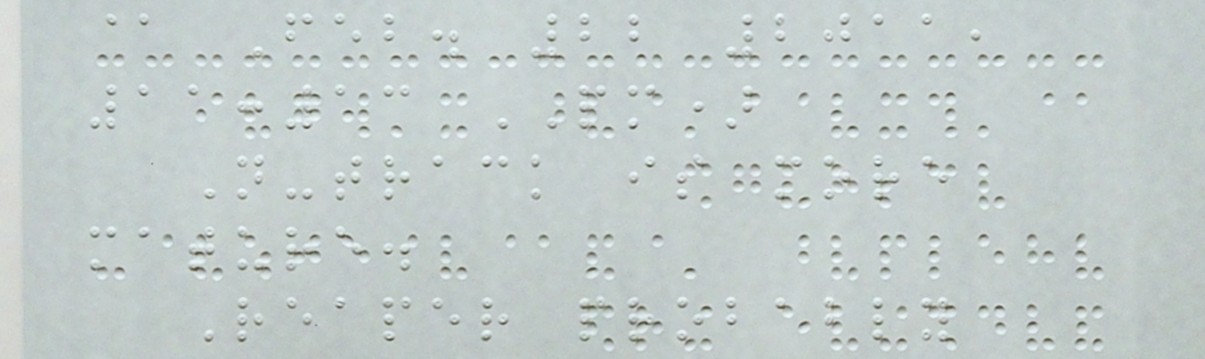@ Feb. 22 2011,
11:13 PM)
N-track is more
mature.
Reaper probably
